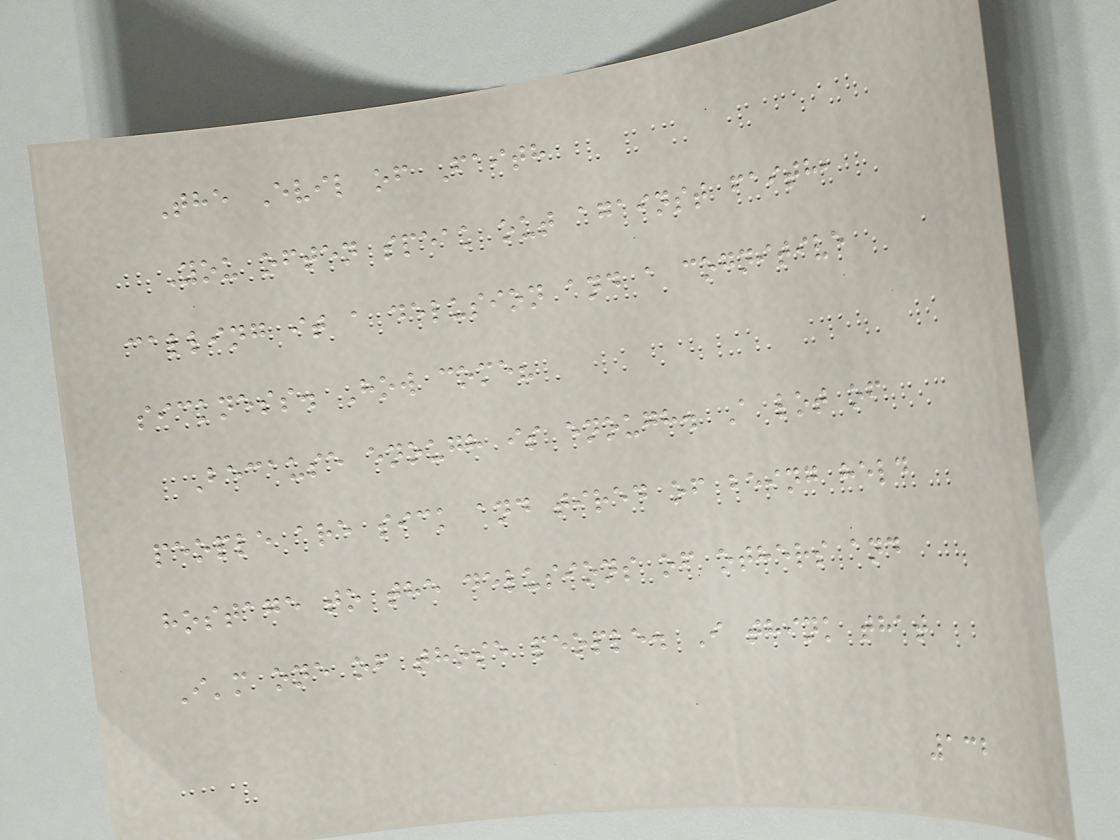The Evil of Faith
You often speak out against faith,
calling it a delusion and a cognitive
sickness. How come?
Because enough is enough. A lot of
people are sick and tired of being held
hostage to the delusions of others and
I'm one of those people. I think that
132
